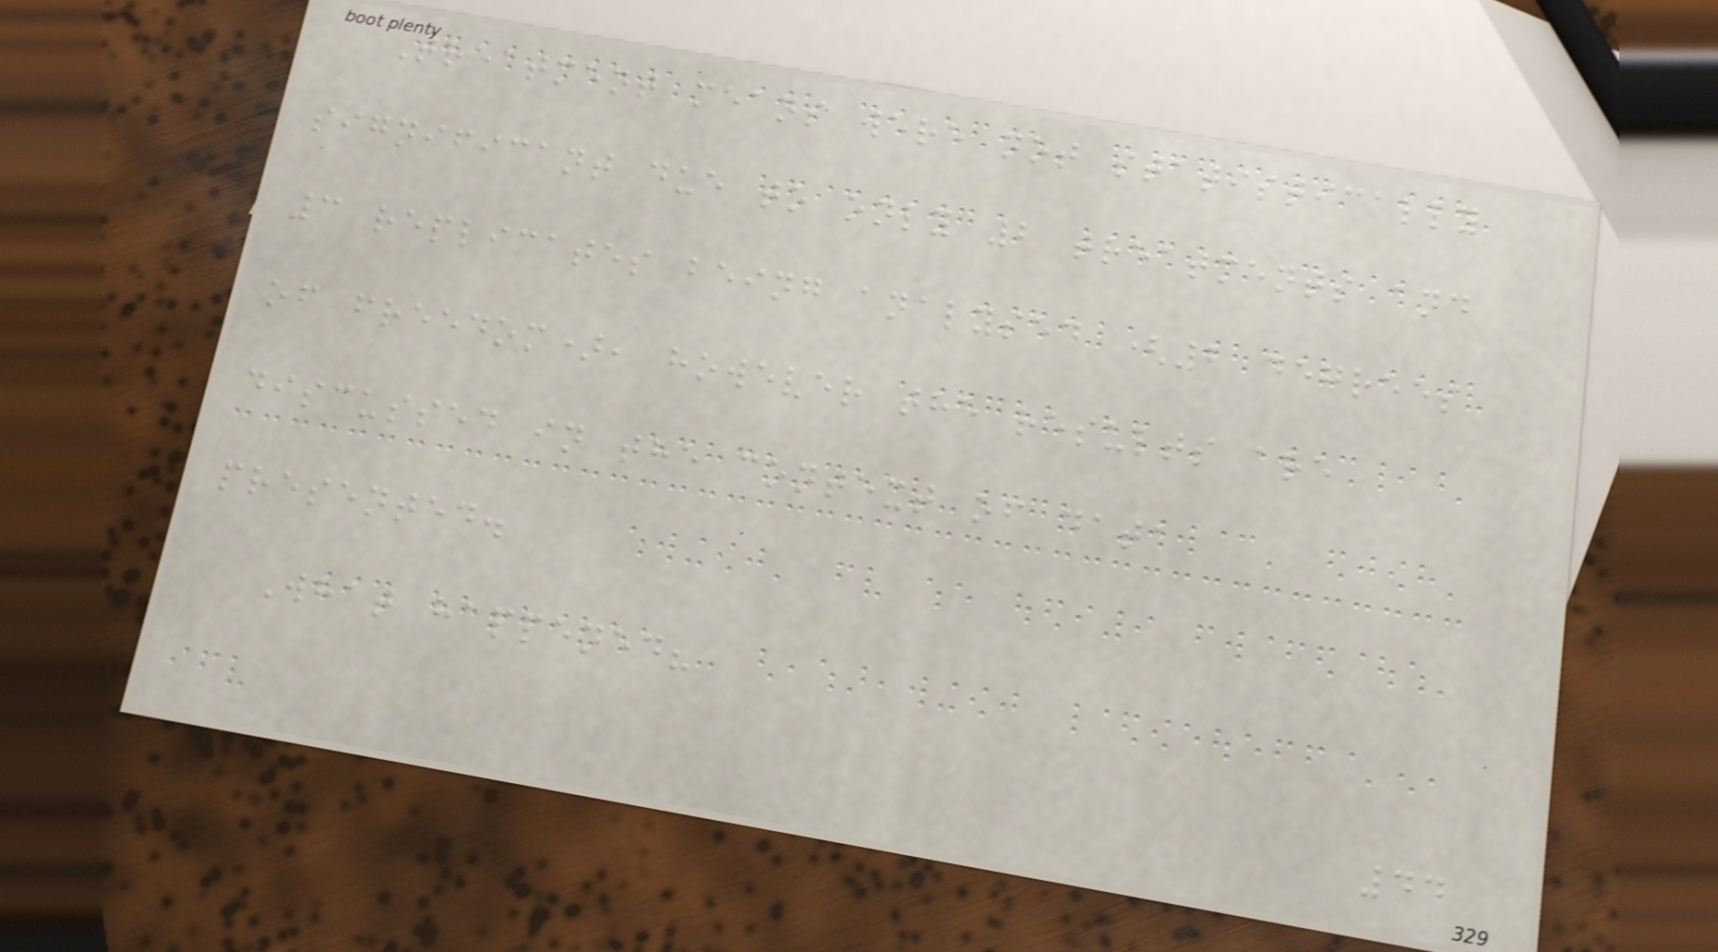Treatment means were not statistically
significant due to only 2 treatments and
3 replicates being analysed (2 degrees
of freedom), however the results are
discussed in the context of data
presented.
What happened?
44
